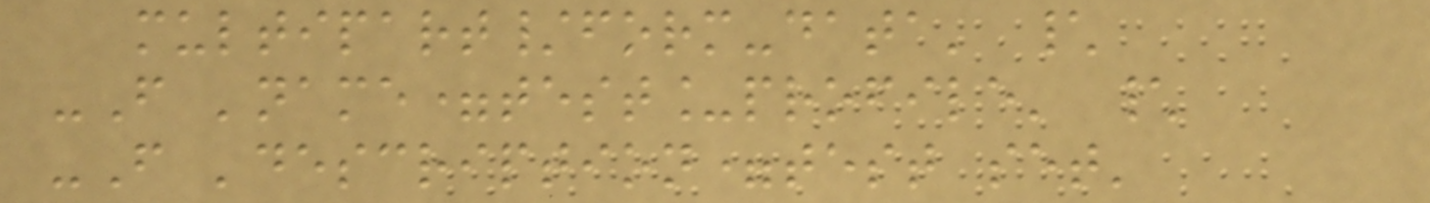multipart/form-data' \
-F 'name=test_profile' \
-F 'description=test set'
